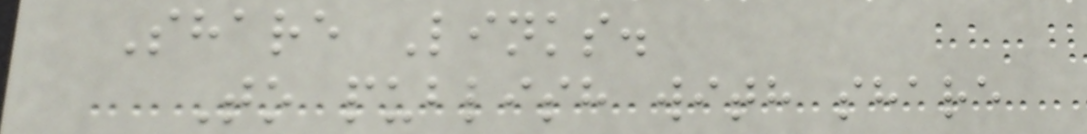Share Links.
To publish with share
